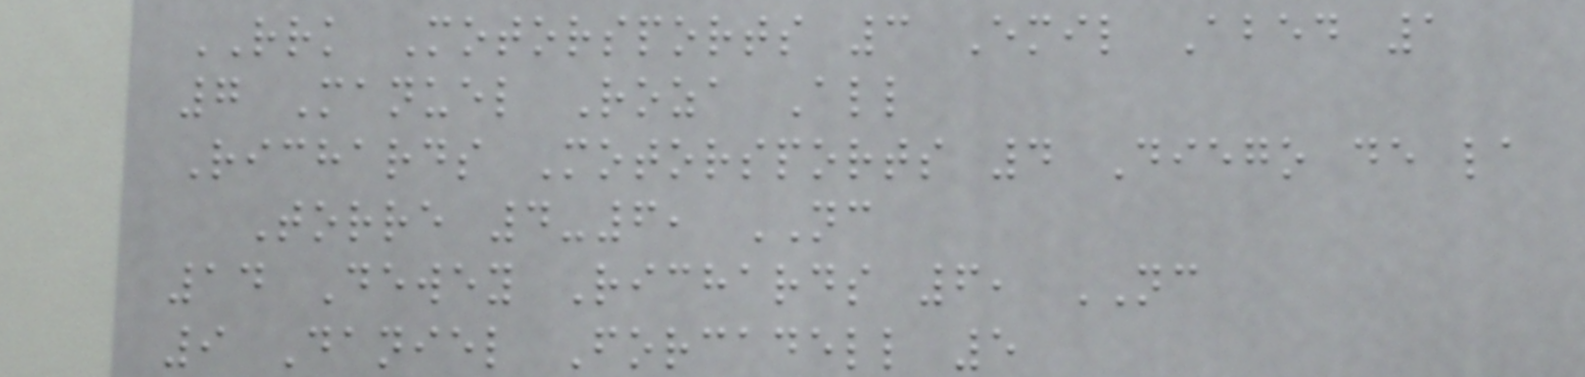RRK Motorsports 3 Emil Abed 1
7 Manuel Roza All
Richards Motorsports 4 Diego de la
Torre 4-6, NC
14 Dewey Richards 6, NC
9 Daniel Forcadell 5
